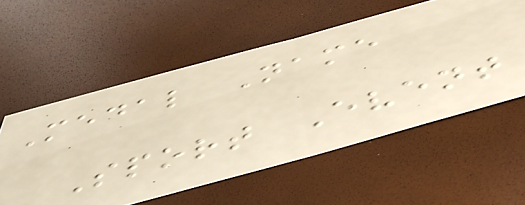Medal Name
Sport Event
